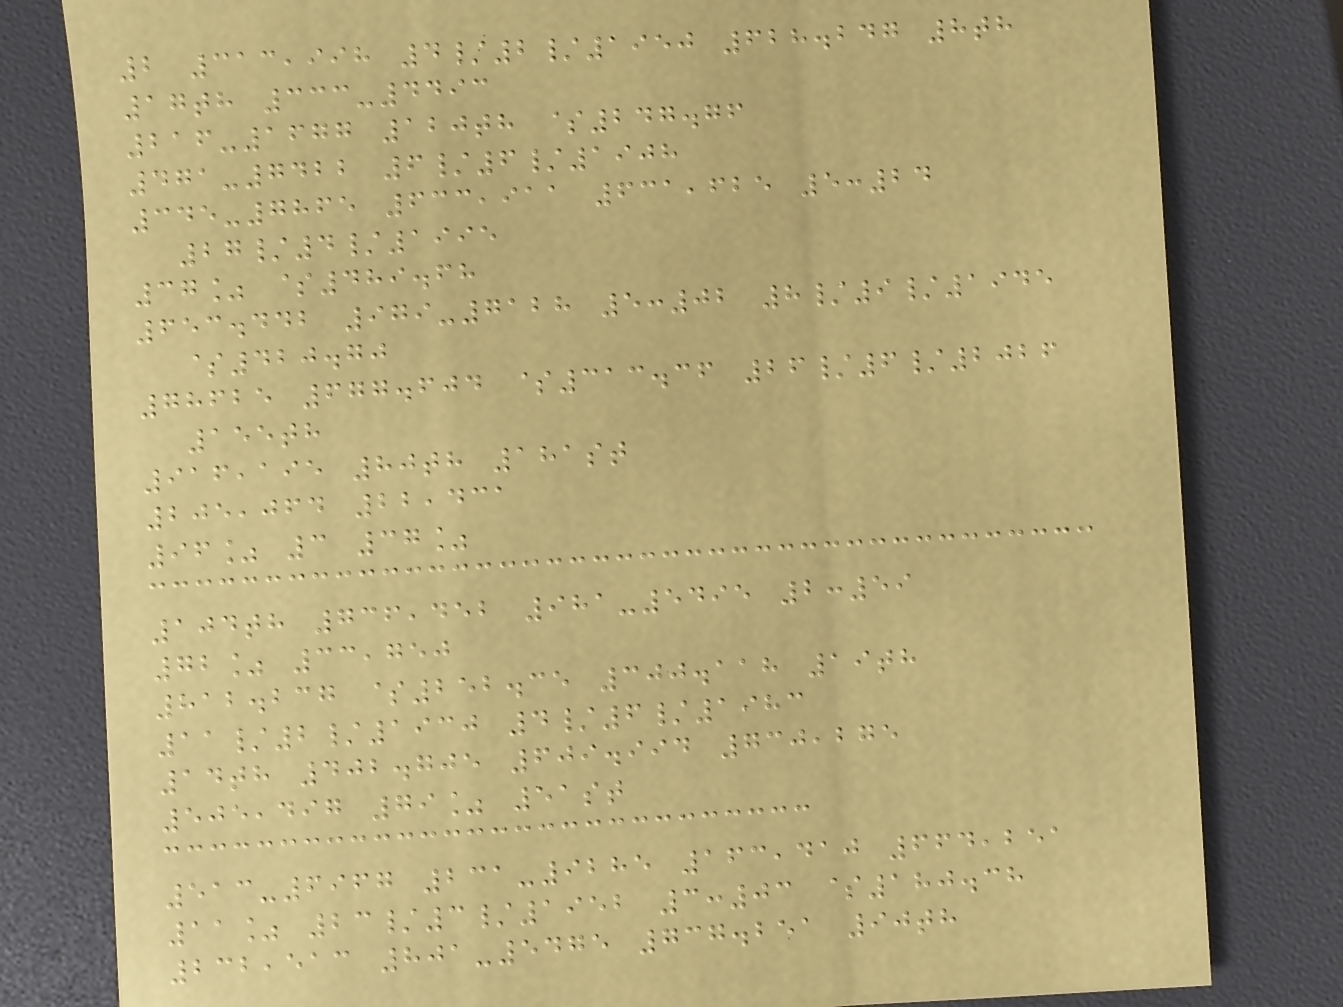2 313,998 4/2/1950 628.247 8th
17th 333-4493
216-1677 120th $247.76
471-7422 6/6/1908
345-7865 633,911 631,625 5:24
27/4/1995
37% $489.68
653.442 979-7128 5:02 8/9/1945
$420.70
78625 677.604 $313.36 26/6/2026
155th
916,195 80th 181st
205,064 22,431
96% 3 37%
104th 736,452 981-5495 2:59
72% 33,750
812.237 $252.35 300.118 19th
11/2/1930 4/6/1983
14th 402.705 609.994 730,275
505,497 79% 51st
513-6967 231-9285 163,410 664,251
11% 23/3/1952 3:03 $180.38
232,513 801-5475 737.251 90th
